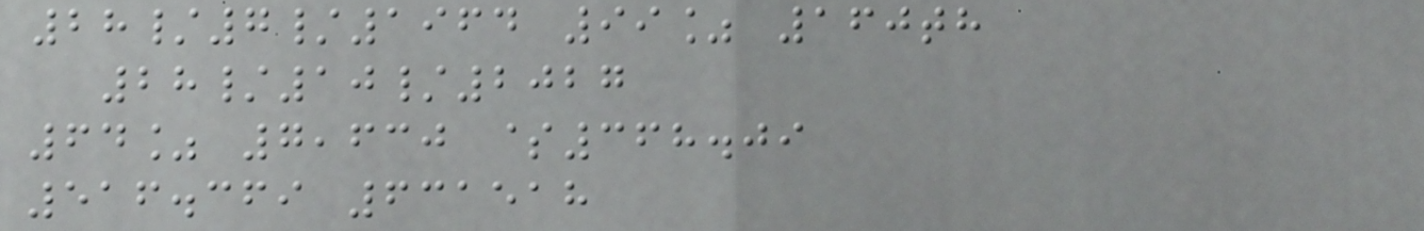28/7/1964 99% 160th
28/10/2027
64% 7,630 $368.09
516.369 631518
